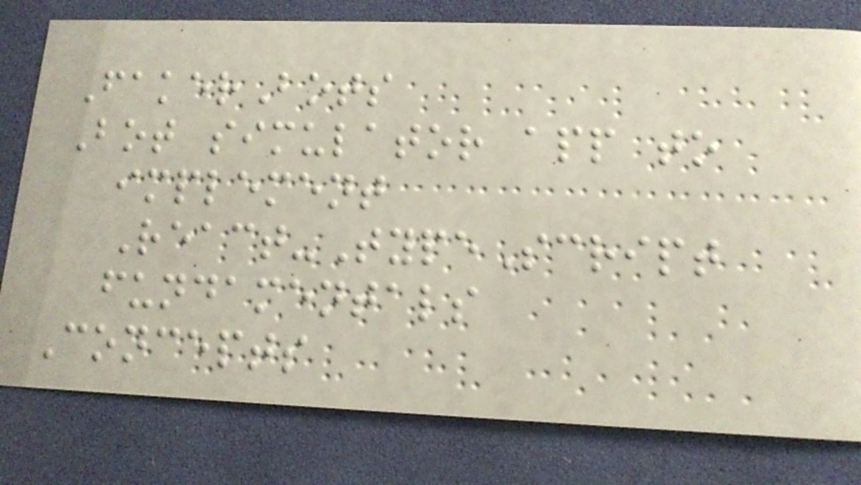FakerBots
Bot simulator app to
implement
React-TypeScript
fundamentals
Concepts
